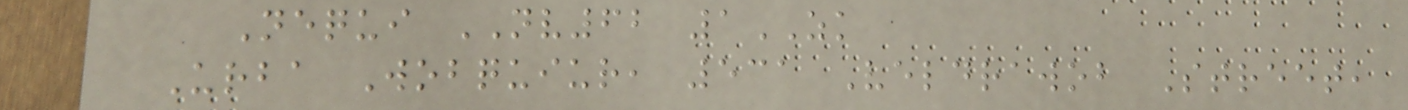Nequi NV62 1ZK
Urba Wobquiur, 531 Veldrawob Street,
